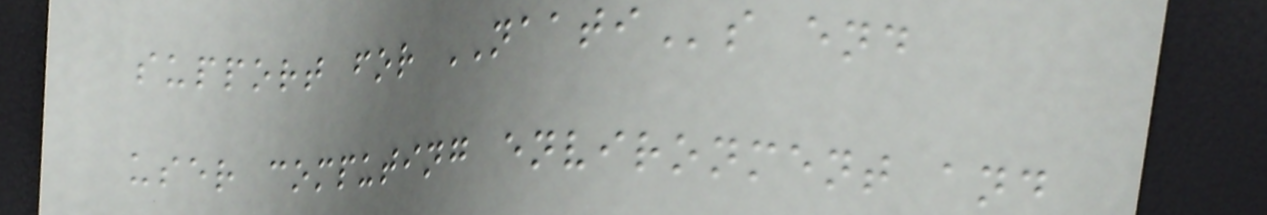support for NAATIs end
user computing environment and
